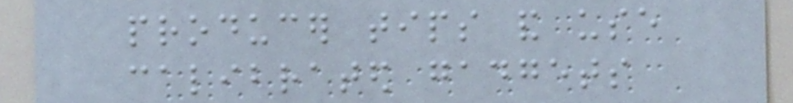producer tips and use
calibrated gadgets
